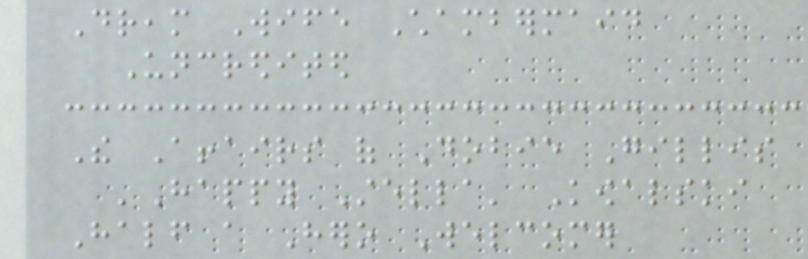Dream Wife Chambermaid
Uncredited
The Affairs of Dobie Gillis
'Happy Stella' Kowalski
Half a Hero Welcomer
